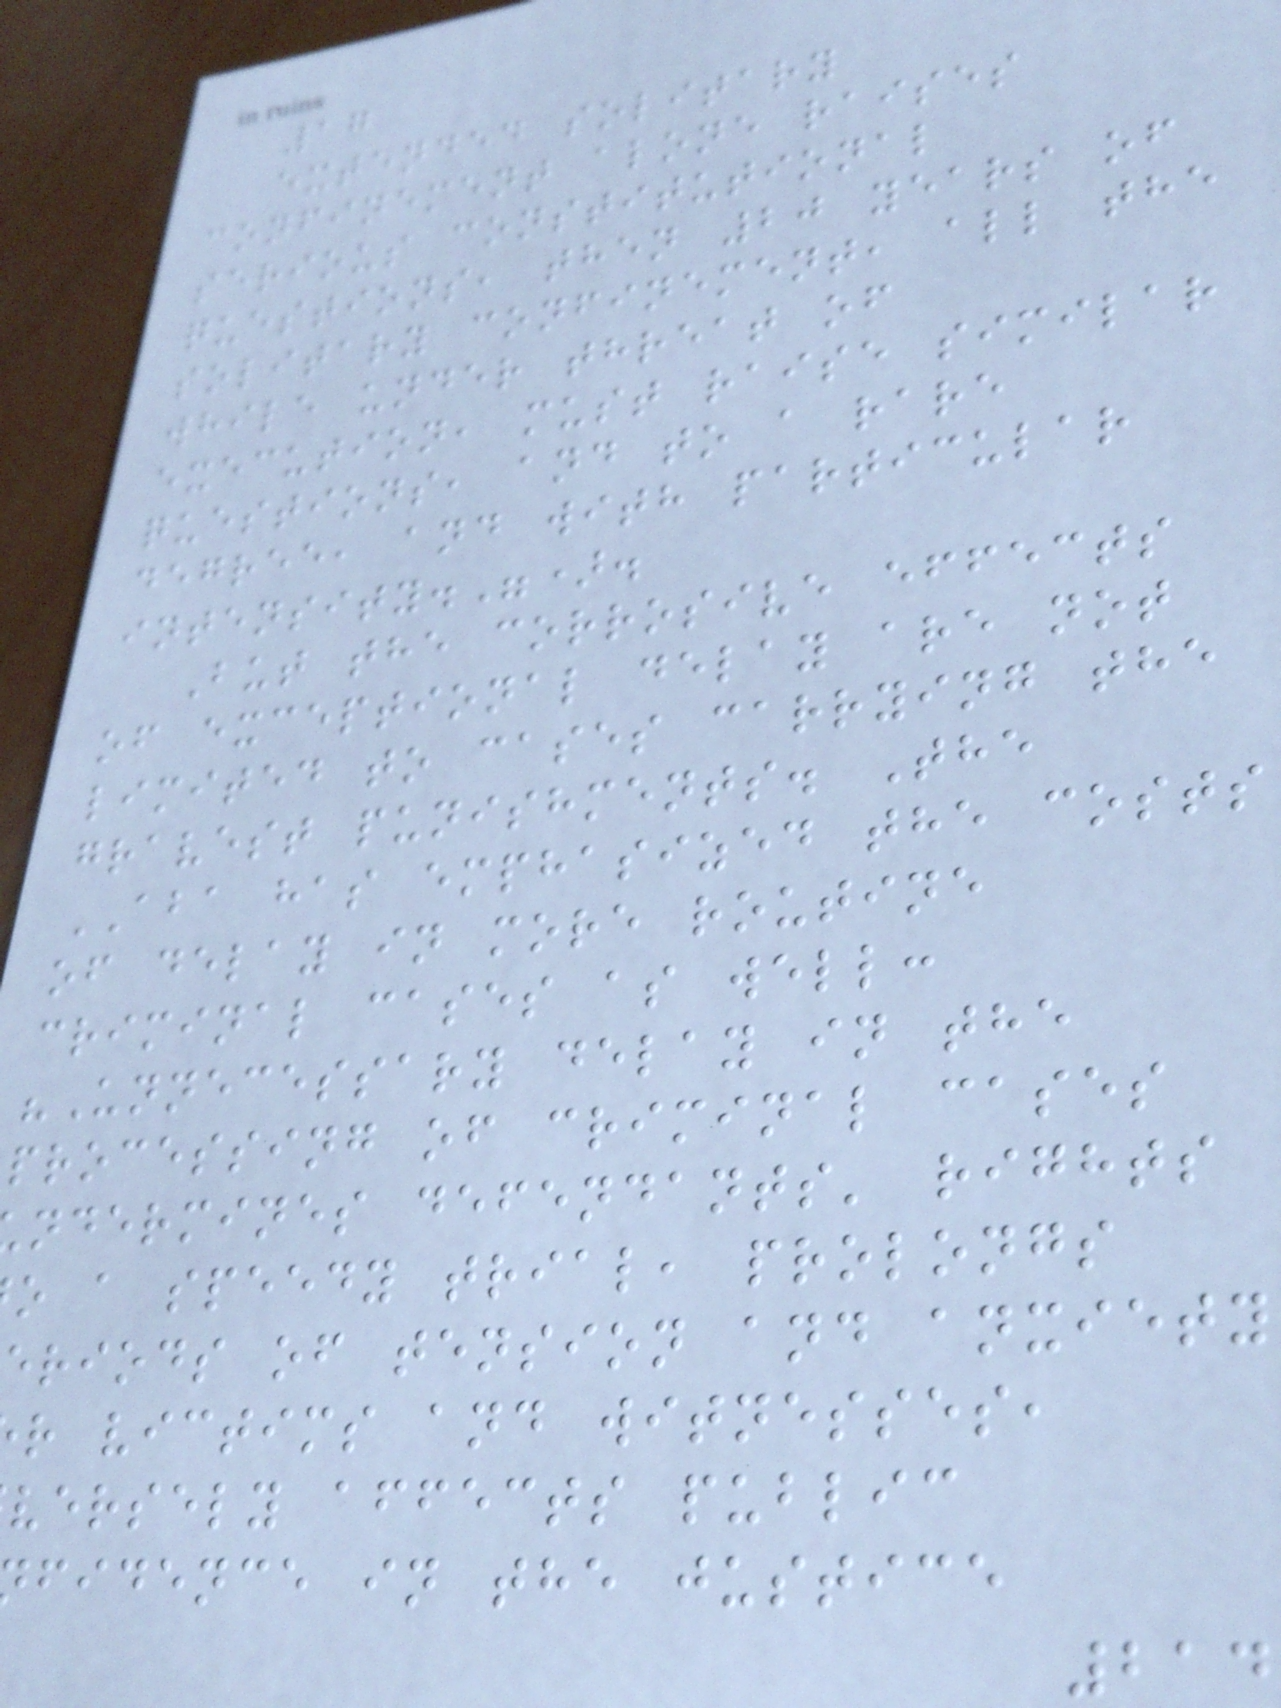17
extended solitary
confinement alone raises
serious constitutional
questions, then 20 years of
solitary confinement, all the
while under threat of
execution, must raise similar
questions, and to a rare
degree, and with particular
intensity.").
But the corrosive effects
of exceptional delay are not
limited to cases carrying the
gravest punishments. The
ABA has emphasized the costs
of delay in more routine
criminal cases as well:
"Unnecessary delay in the
processing of criminal cases
ndermines defendants' rights
o a speedy trial, prolongs
eriods of tension and anxiety
r victims and witnesses,
versely affects public
fidence in the justice
214
